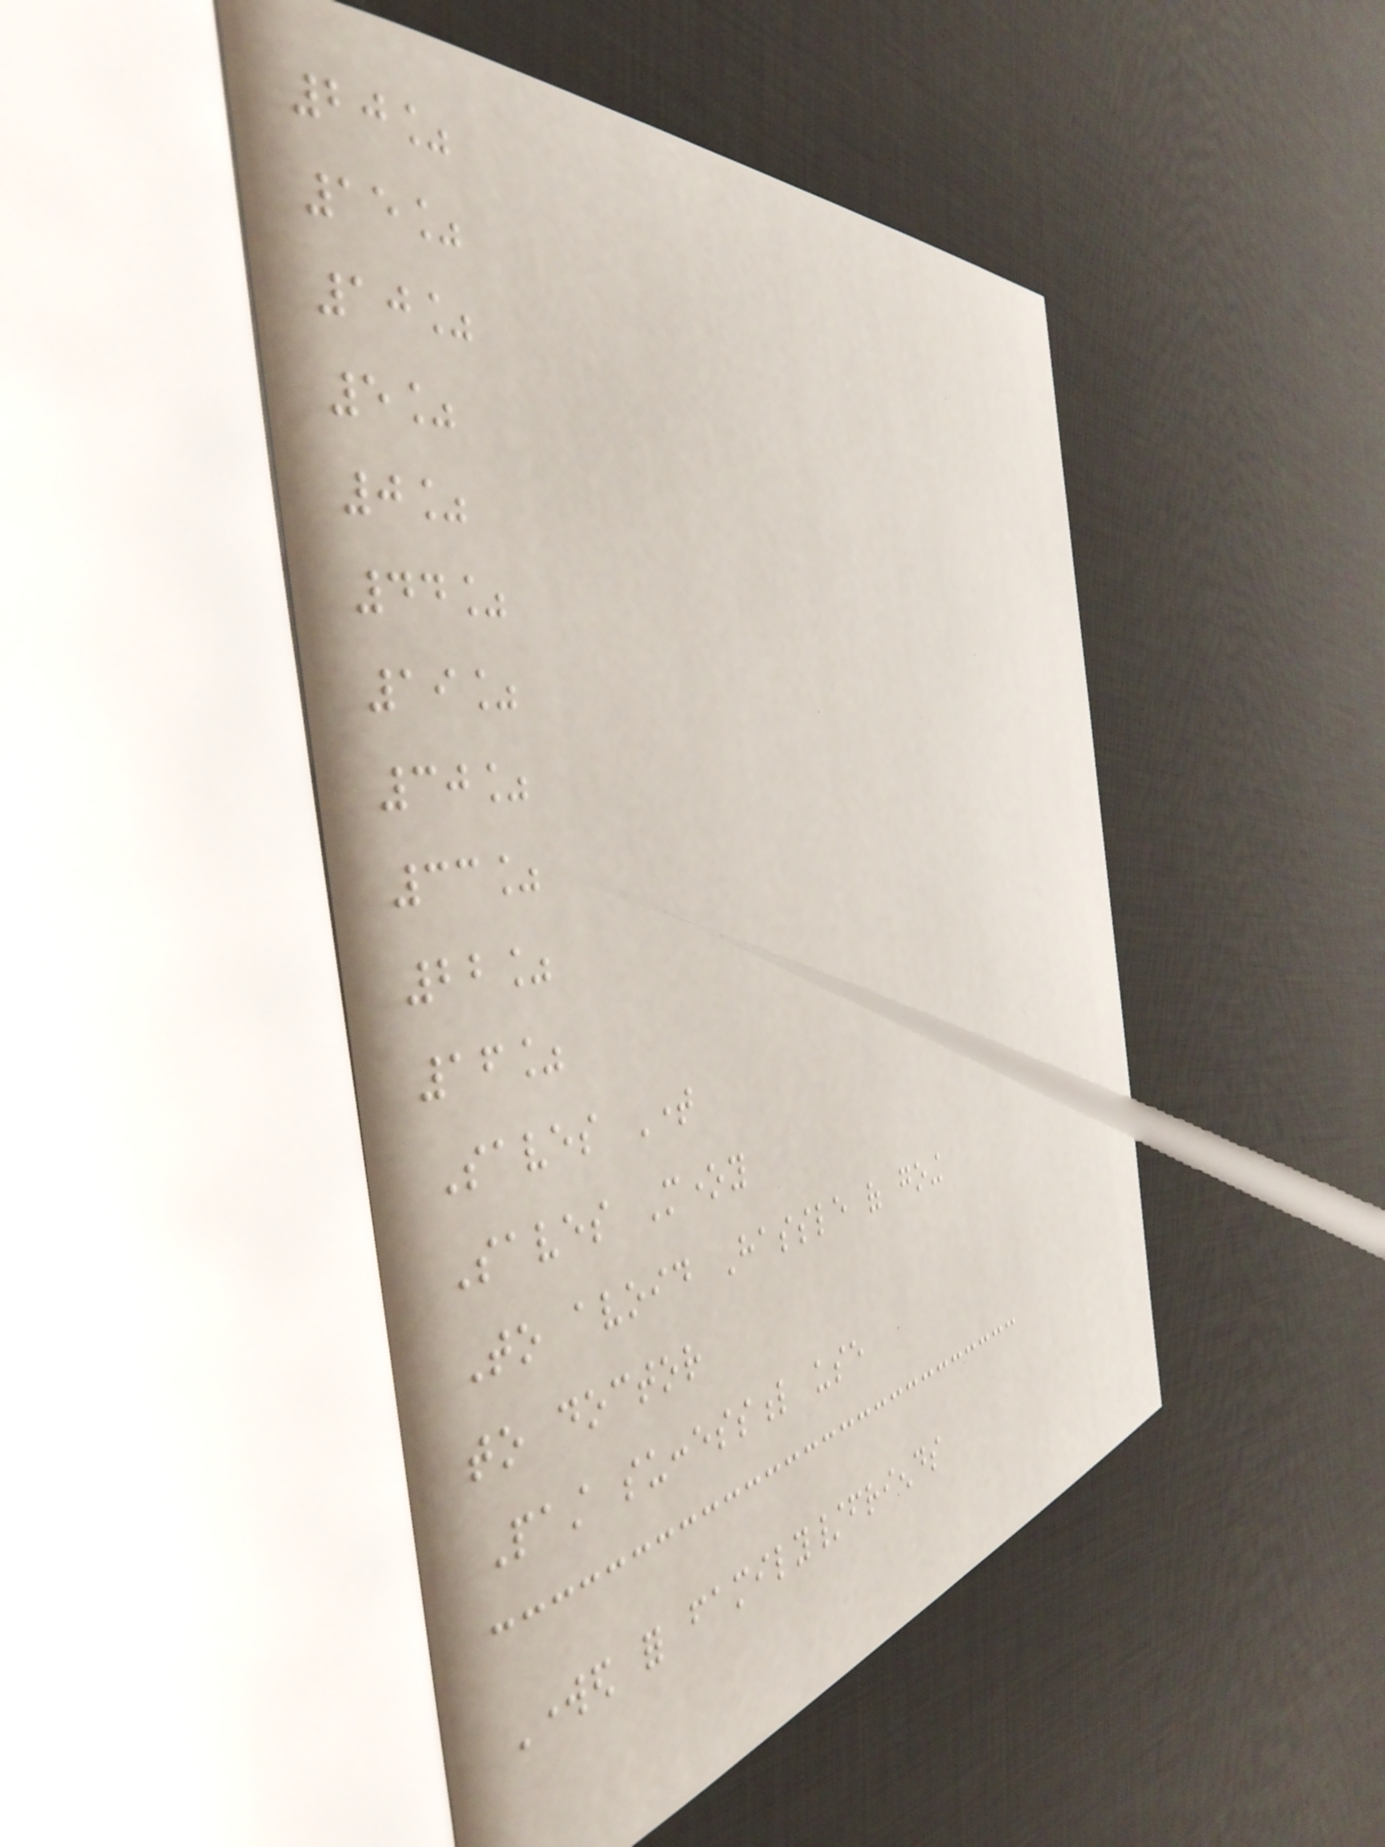20%
15%
10%
5%
0%
44%
19%
30%
33%
22%
16%
Saves Time
Saves Money
To avoid Hassle of going
to doctor
Past successful use
Worked for family/friends
